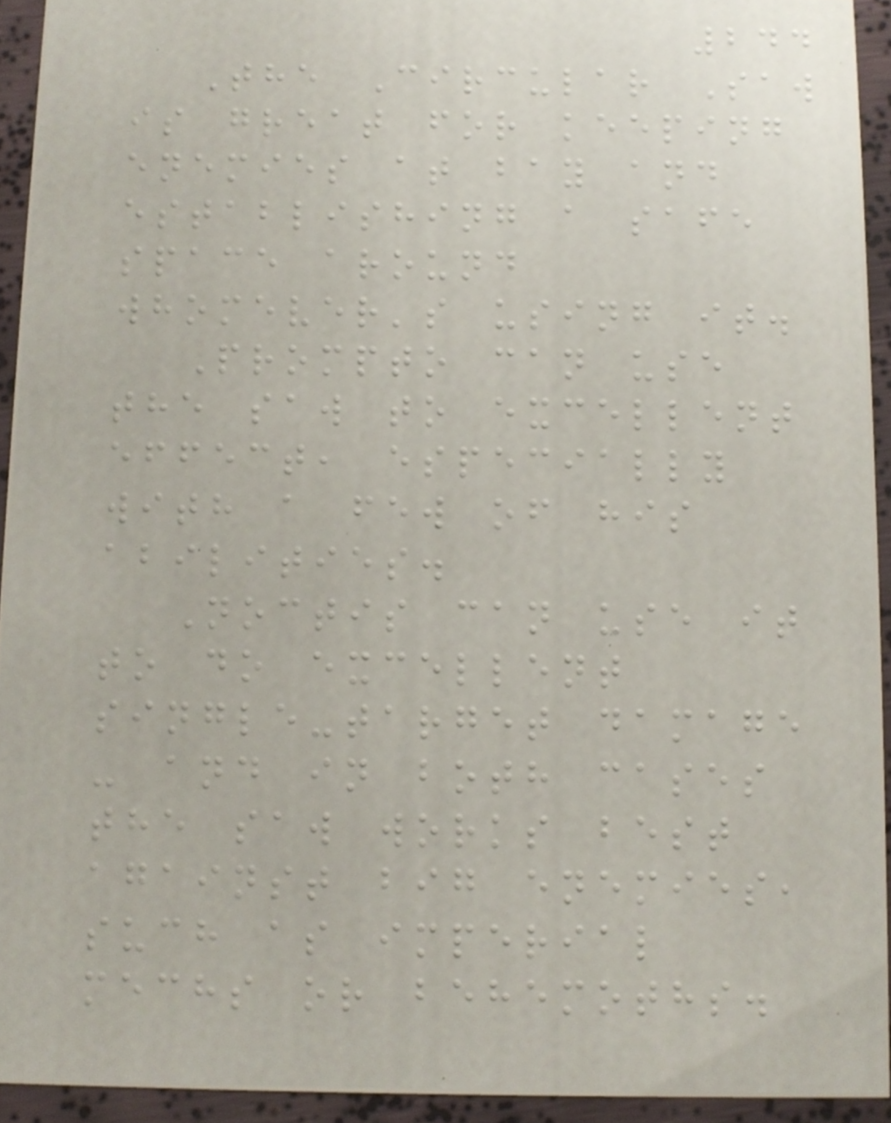244
The Circular Saw
is great for keeping
enemies at bay and
establishing a safe
space around
whomever's using it.
Prompto can use
the saw to excellent
effect, especially
with a few of his
abilities.
Noctis can use it
to do excellent
single-target damage
- and in both cases
the saw works best
against big enemies,
such as imperial
mechs or behemoths.
